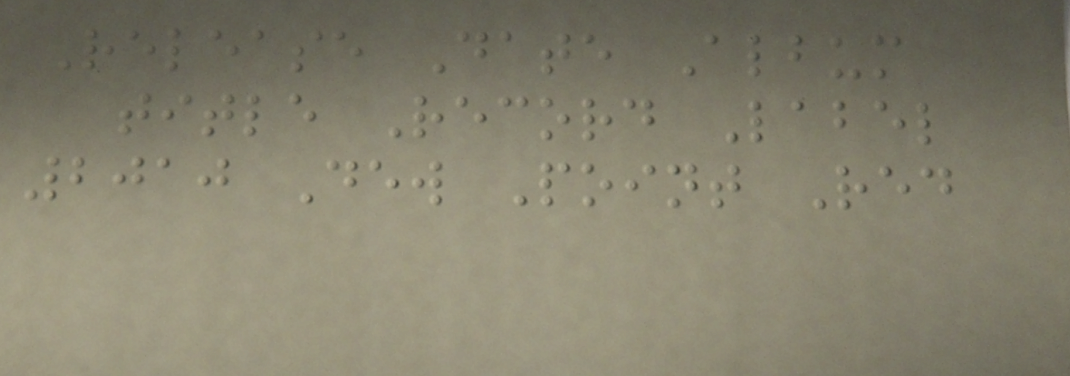Release Date Album
title Record Label
2010 Dew Point Red
